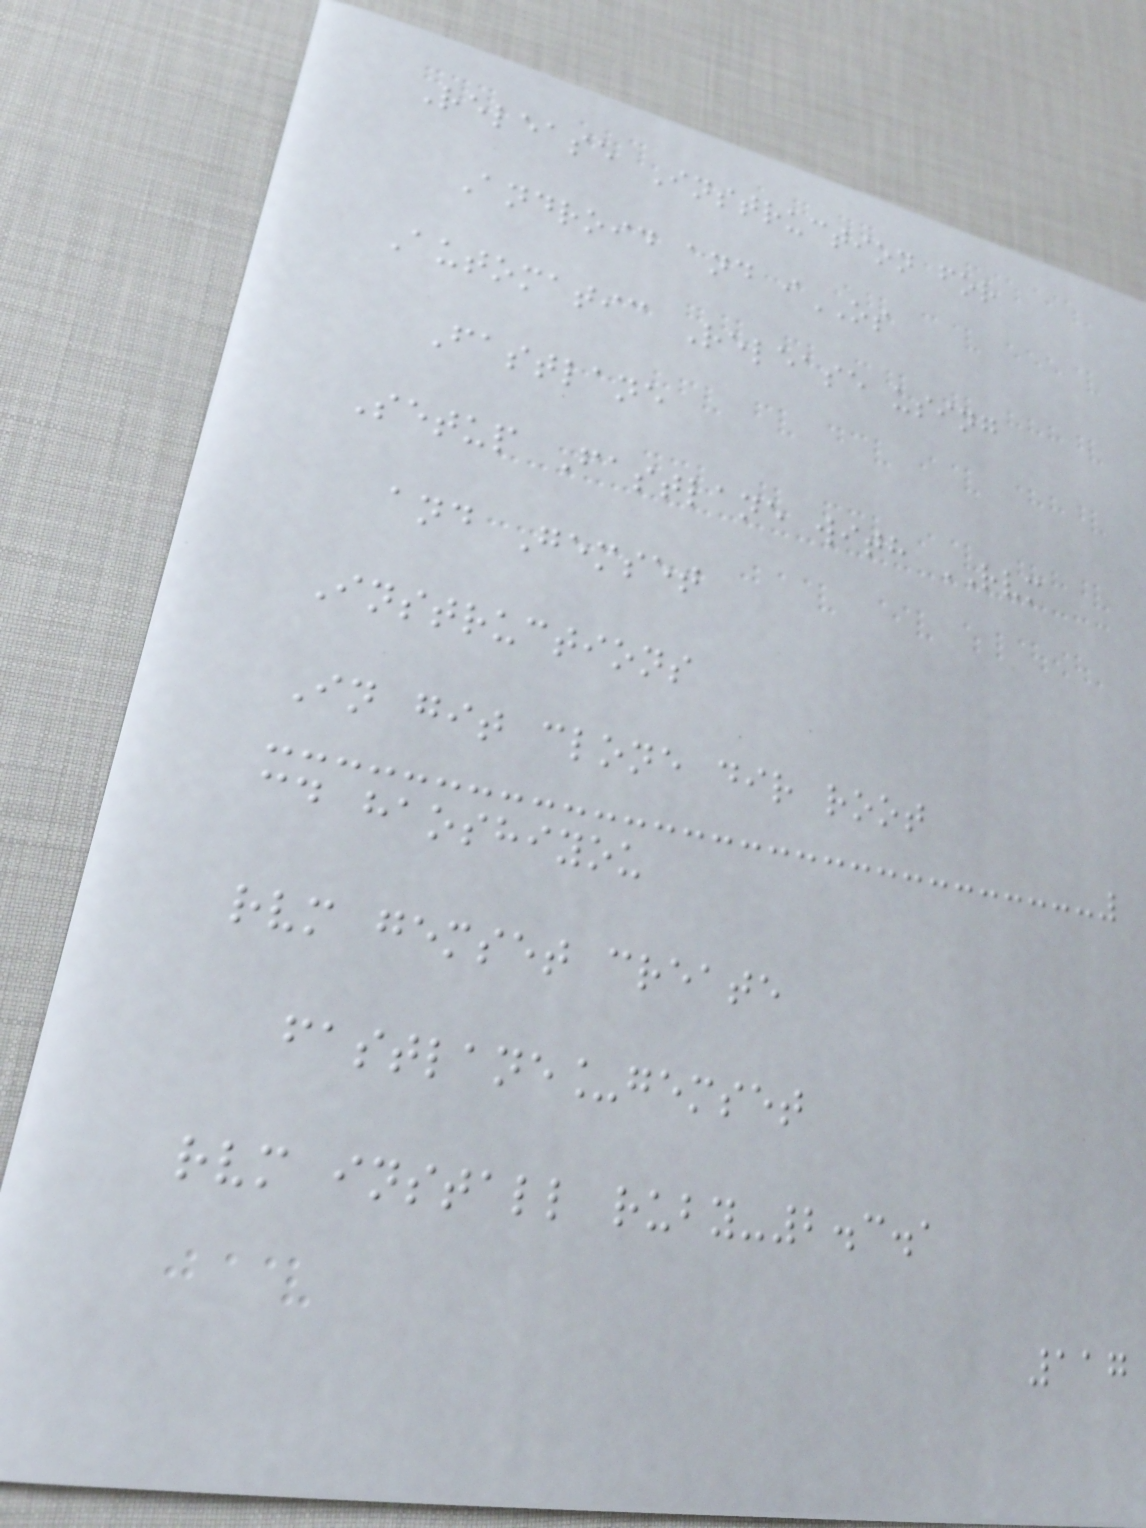Release Instruction for
Android and iOS
Automatic Release using
Fastlane
Setup Fastlane with RVM
and Gemset
Instructions
In git clone dir root
cd haoshiyou
rvm gemset create
fastlane_gemset
rvm install ruby-2.3.1
117
